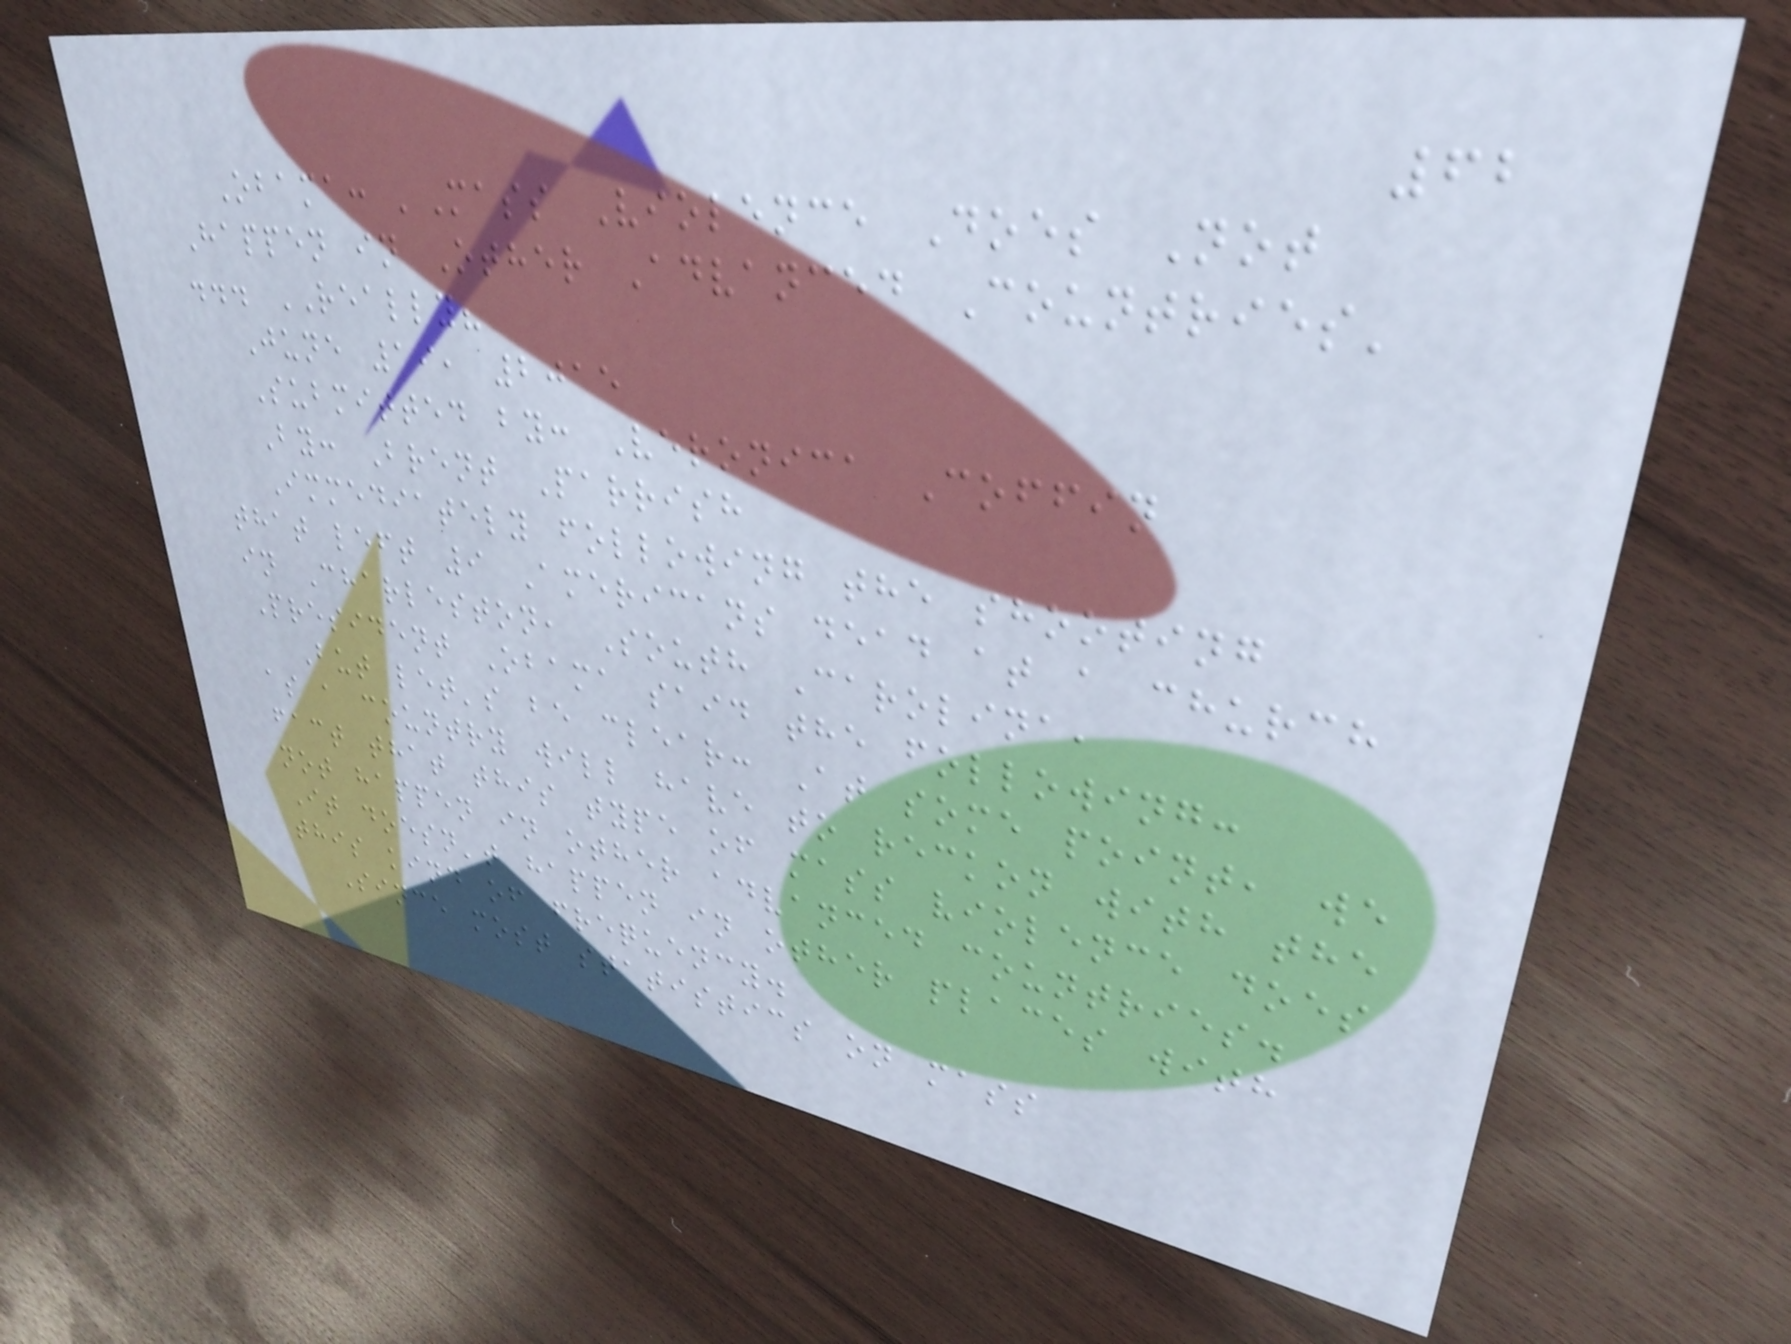62
Obama: 'Mass Violence Does Not
Happen in Other Advanced Countries'
... REALLY?
June 19, 2015
Submitted by: Veronica Coffin
By: Brent Parrish
Immediately following the shooting
that left 9 Americans dead at a church
in Charleston, South Carolina,
President Obama said the following:
But let's be clear: At some point, we
as a country will have to reckon with the
fact that this type of mass violence does
not happen in other advanced countries.
It doesn't happen in other places with
this kind of frequency.
Since most statistics on mass
